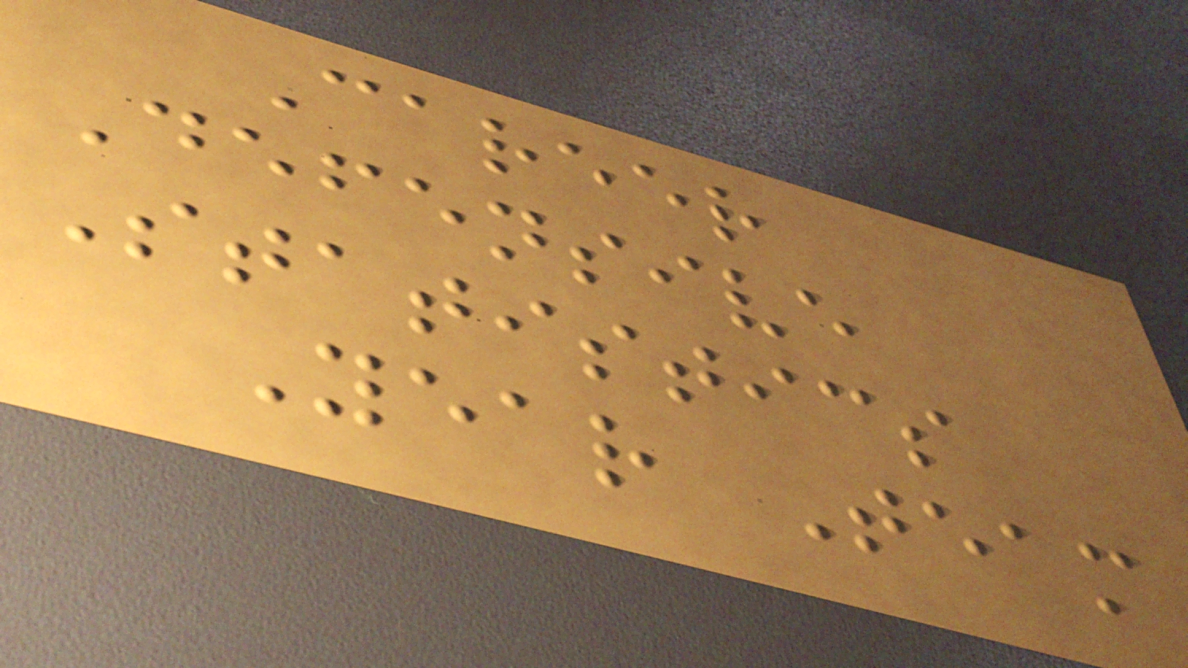Career
Defensive
Statistics
Year Team
